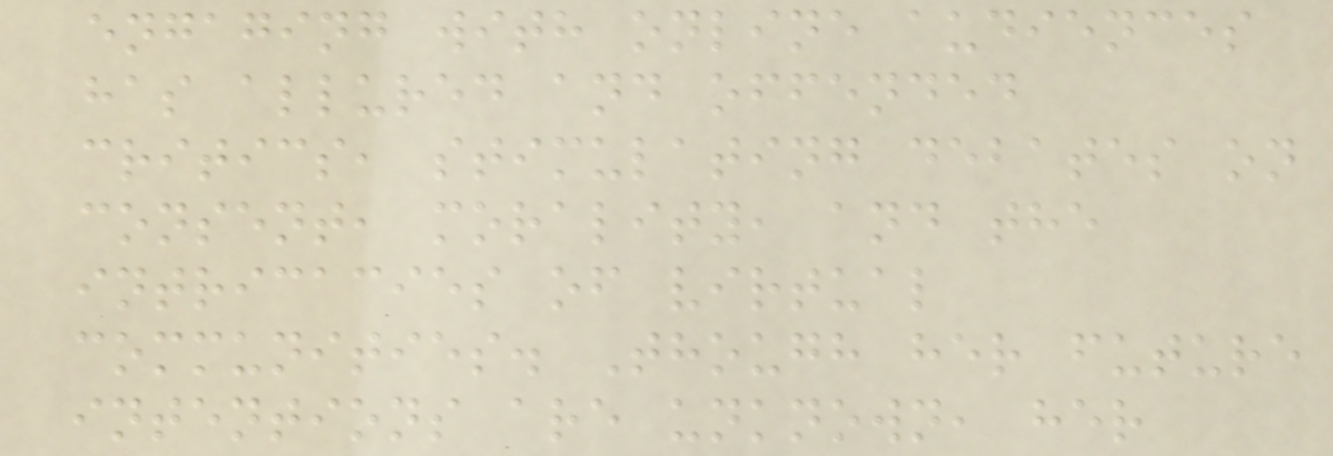engaging with online audiences
has allured and offended
critics, stimulating debates on
consent, morality, and the
intricacies of virtual
communities. Though her future
intentions are unknown, her
